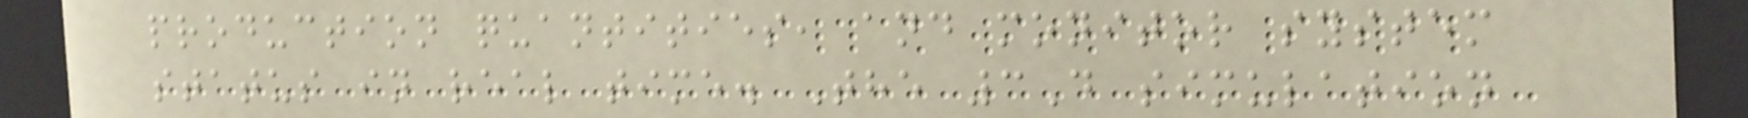production quantities, and monitor system
status in real time. The 3D simulation
